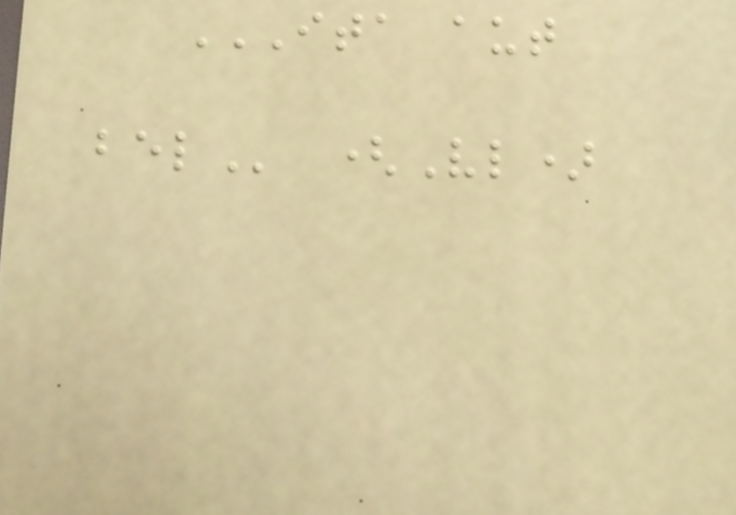ITA AUT
BEL (Vl)
